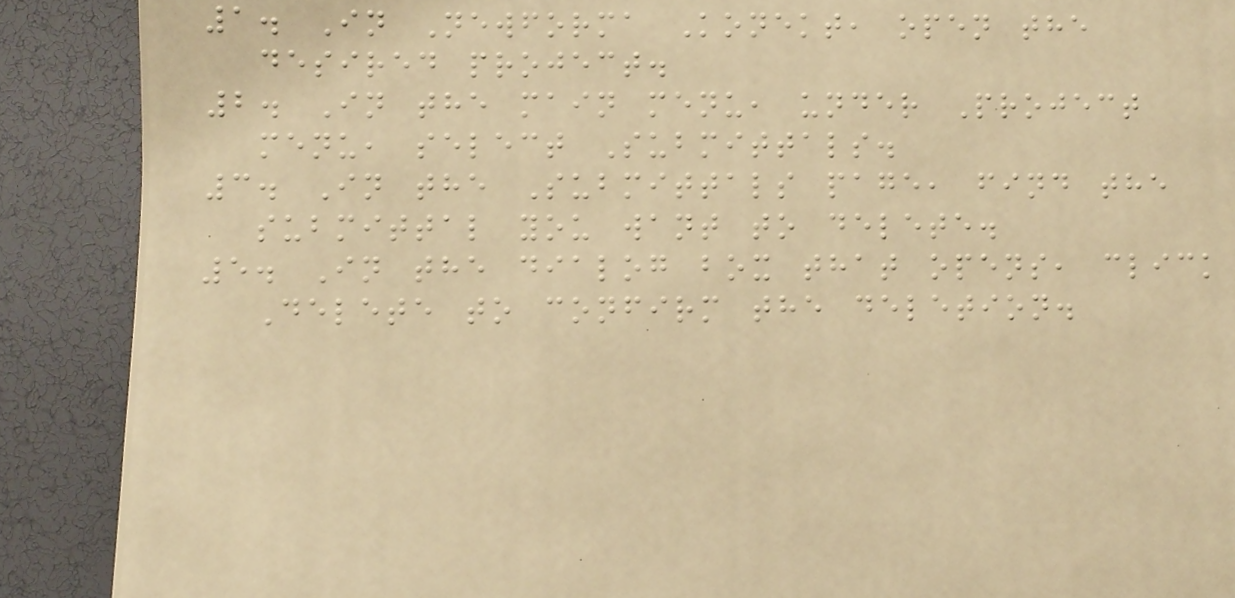1. In Newforma Konekt, open the
desired project.
2. In the main menu, under Project
menu, select Submittals.
3. In the Submittals page, find the
submittal you want to delete.
5. In the dialog box that opens, click
Delete to confirm the deletion.
